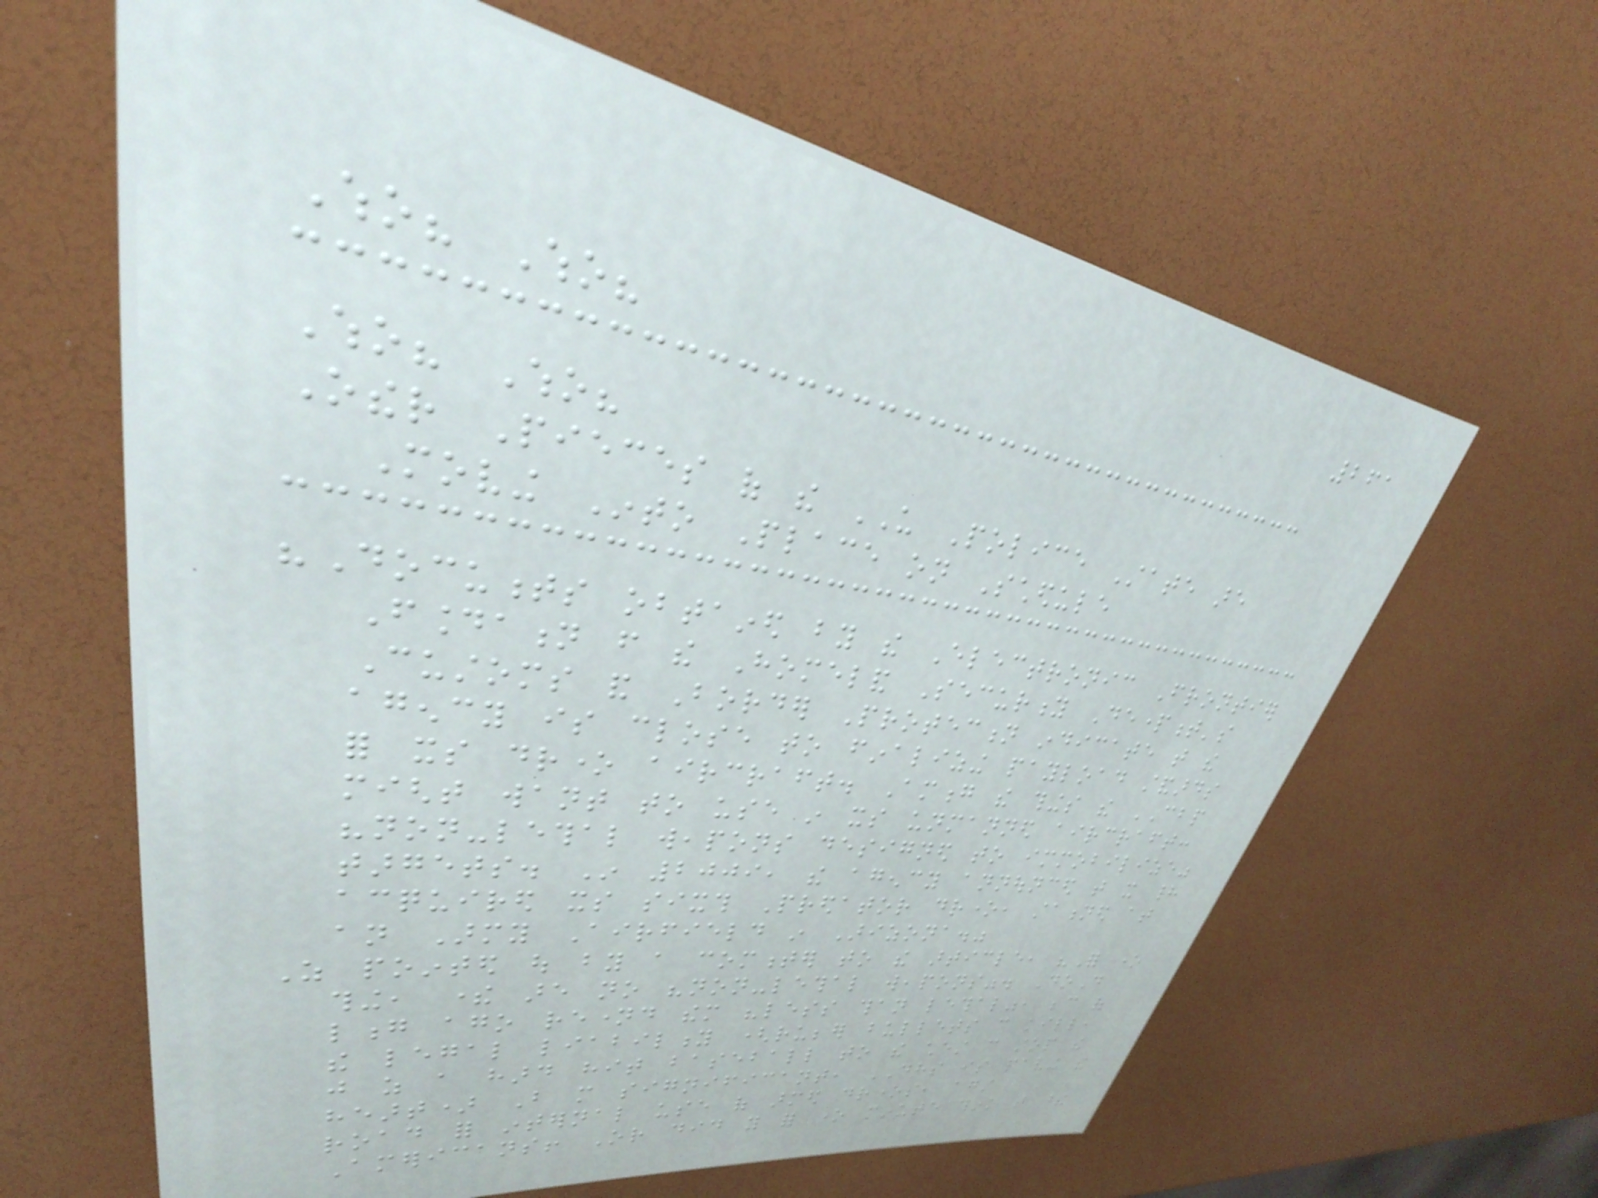261
Who? Who?
Who? Who?
Other Pieces of the US Police State are
Moving Into Place on Schedule
"Documents obtained by the Electronic Frontier
Foundation from the Homeland Security Department's
Customs and Border Protection indicate that the
agency is close to finalizing payload standards
for its drone aircraft. Among the things the CBP
might want to use in its unmanned aircraft:
"non-lethal weapons designed to immobilize"
targets. In 2009, the agency announced that it had
acquired its sixth Predator drone, stationed at
an Army Airfield in Arizona."
As pointed out by a commenter to the article, "For one
thing, there are no "non-lethal weapons". DoD
long ago renamed them "less than lethal", because of
the legal liability (rubber bullets can kill,
just as a hard hit baseball to the chest can stop the
heart) But more significant, DHS is paving the
road for internal use of armed drones, against
Americans! Or did you for one minute think that these
